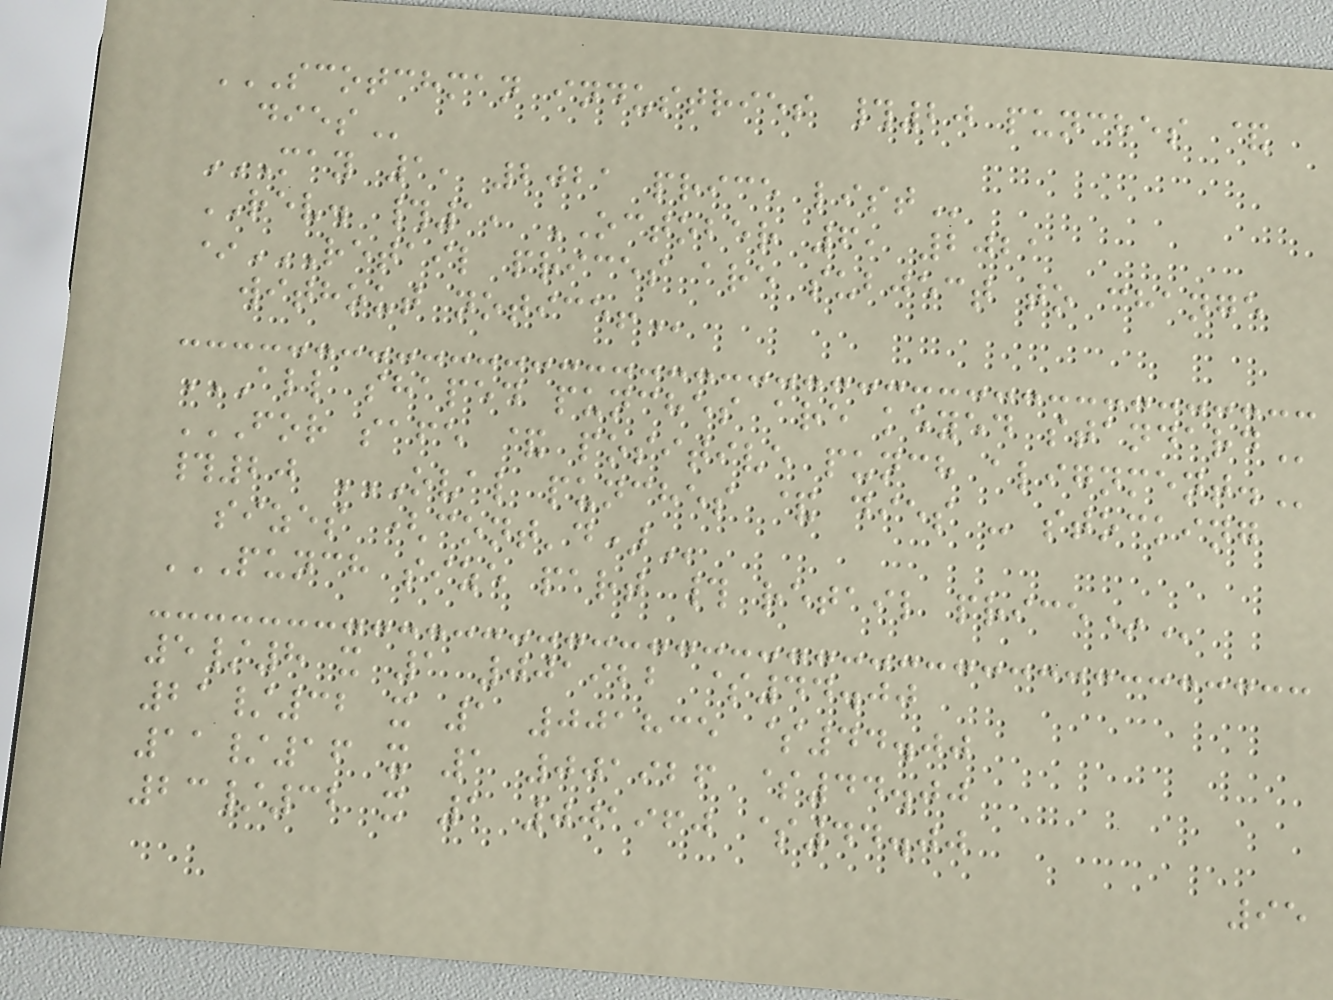SCOTCHMAN INDUSTRIES #20 PUNCHES &
DIES
MAY 1, 2021 PRICE LIST
REV. #1, OCTOBER 6, 2021
*RETAIL PRICES ARE SUBJECT TO CHANGE
WITHOUT NOTICE!
ALL SHAPED PUNCHES ARE KEYED STANDARD
FOR SAFE & POSITIVE PUNCH ALIGNMENT.
#20 OVAL PUNCHES & DIES - STOCKING
SIZES (CONT'D)
PUNCH SIZE PART # RETAIL PRICE*
5/8 x 1 001922 $44.00
21/32 x 1 001835 $44.00
11/16 x 1 001926 $44.00
23/32 x 1 001960 $44.00
95
